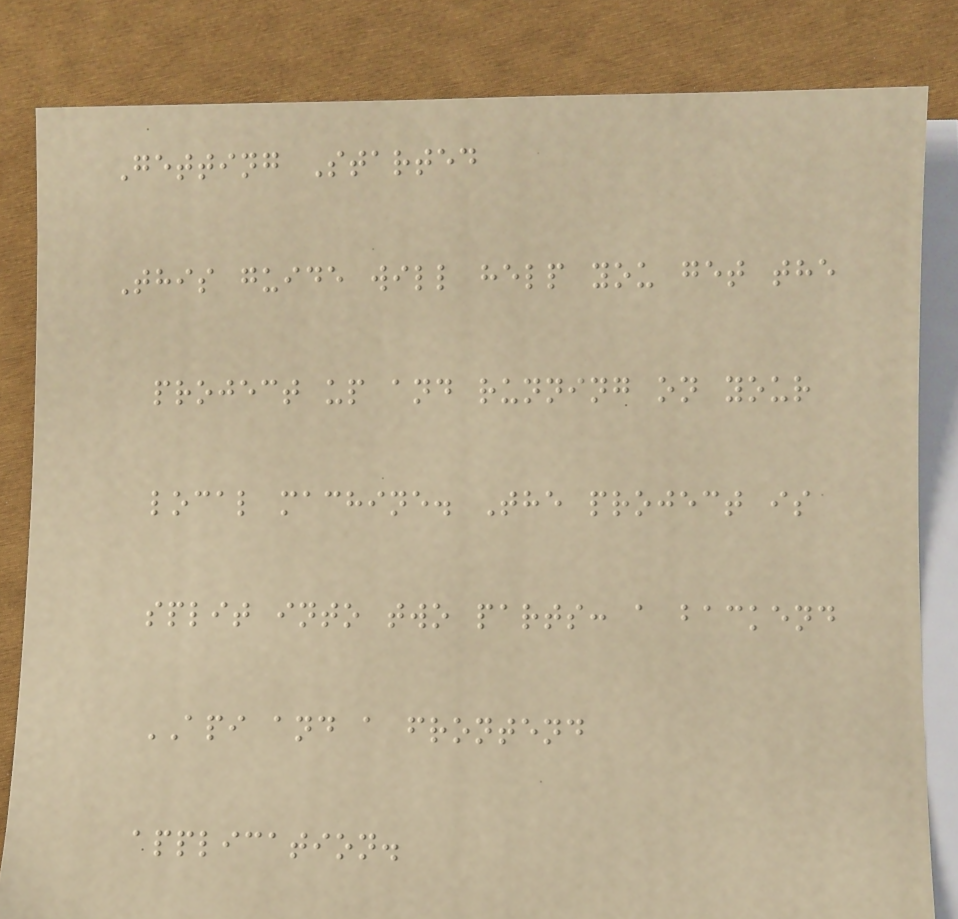Getting Started
This guide will help you get the
project up and running on your
local machine. The project is
split into two parts: a backend
API and a frontend
application.
